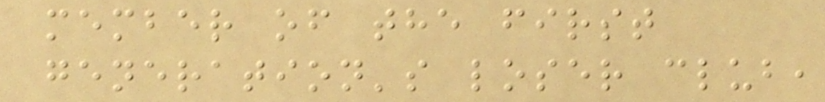member of the first
generation's loser club,
